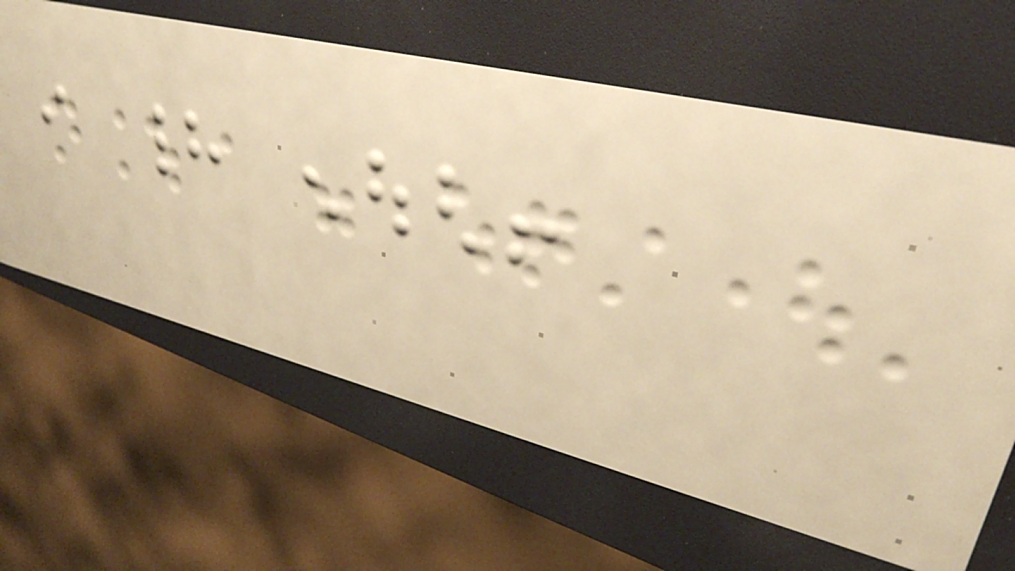i had enough!
